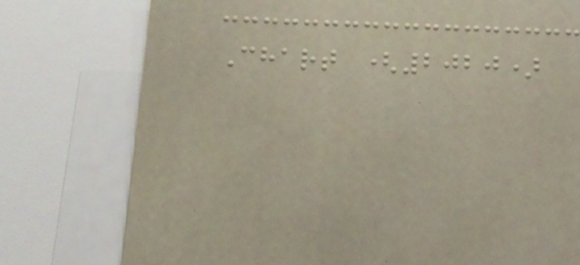Chart (2020)
